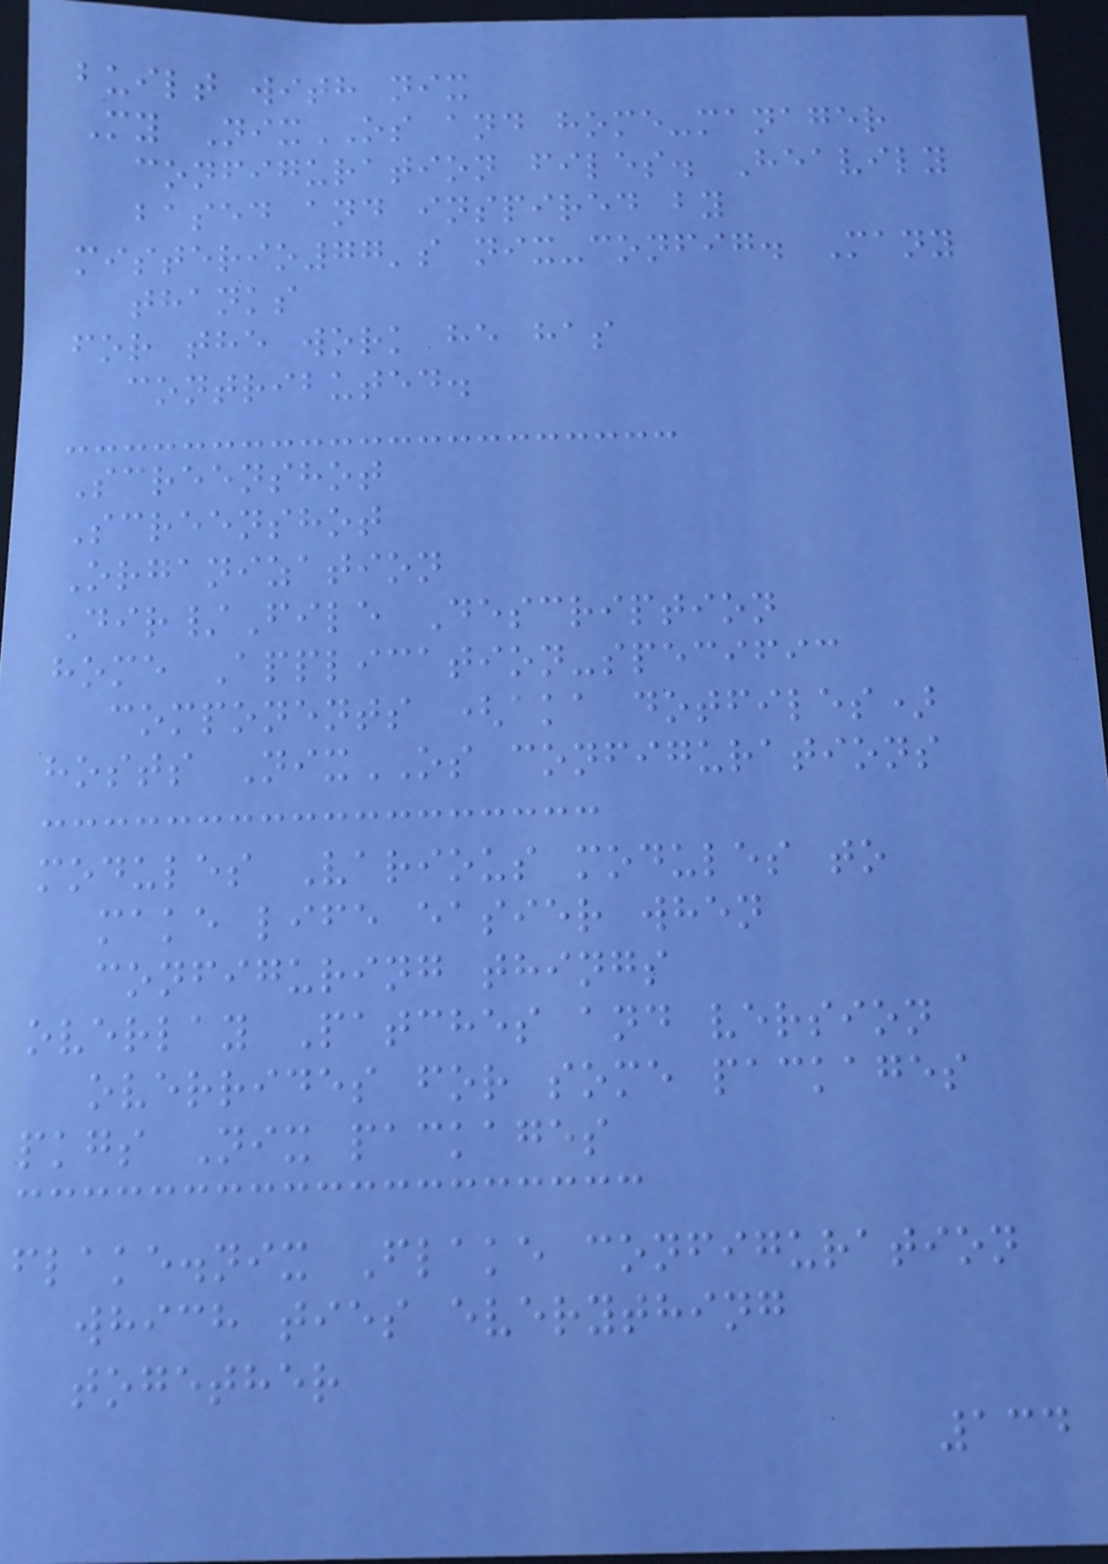built with nix
My NixOS and home-manager
configuration files. Heavily
based and inspired by
misterio77's nix-config. Many
thanks
for the work he has
contributed.
Screenshot
Screenshot
Organization
Dir/File Description
home Application-specific
components (aka dotfiles)
hosts NixOS configurations
modules Various modules to
make life easier when
configuring things
overlay Patches and version
overrides for some packages
pkgs Nix packages
flake.nix Flake configuration
which ties everything
together
134
